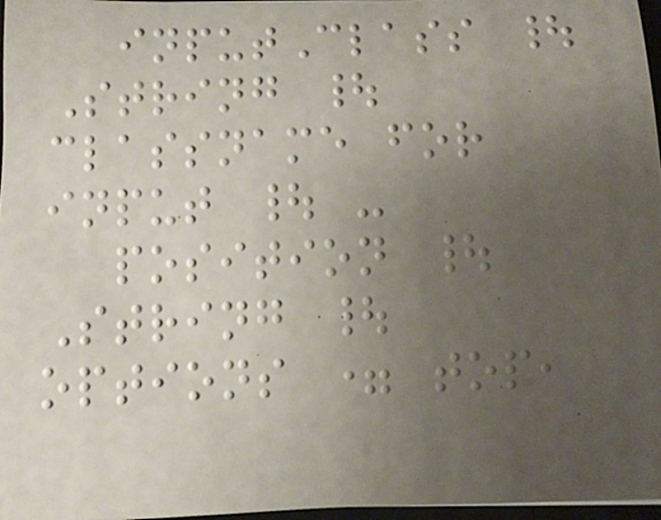inputClass |
String |
classname for
input | -
position |
String |
options = top,
